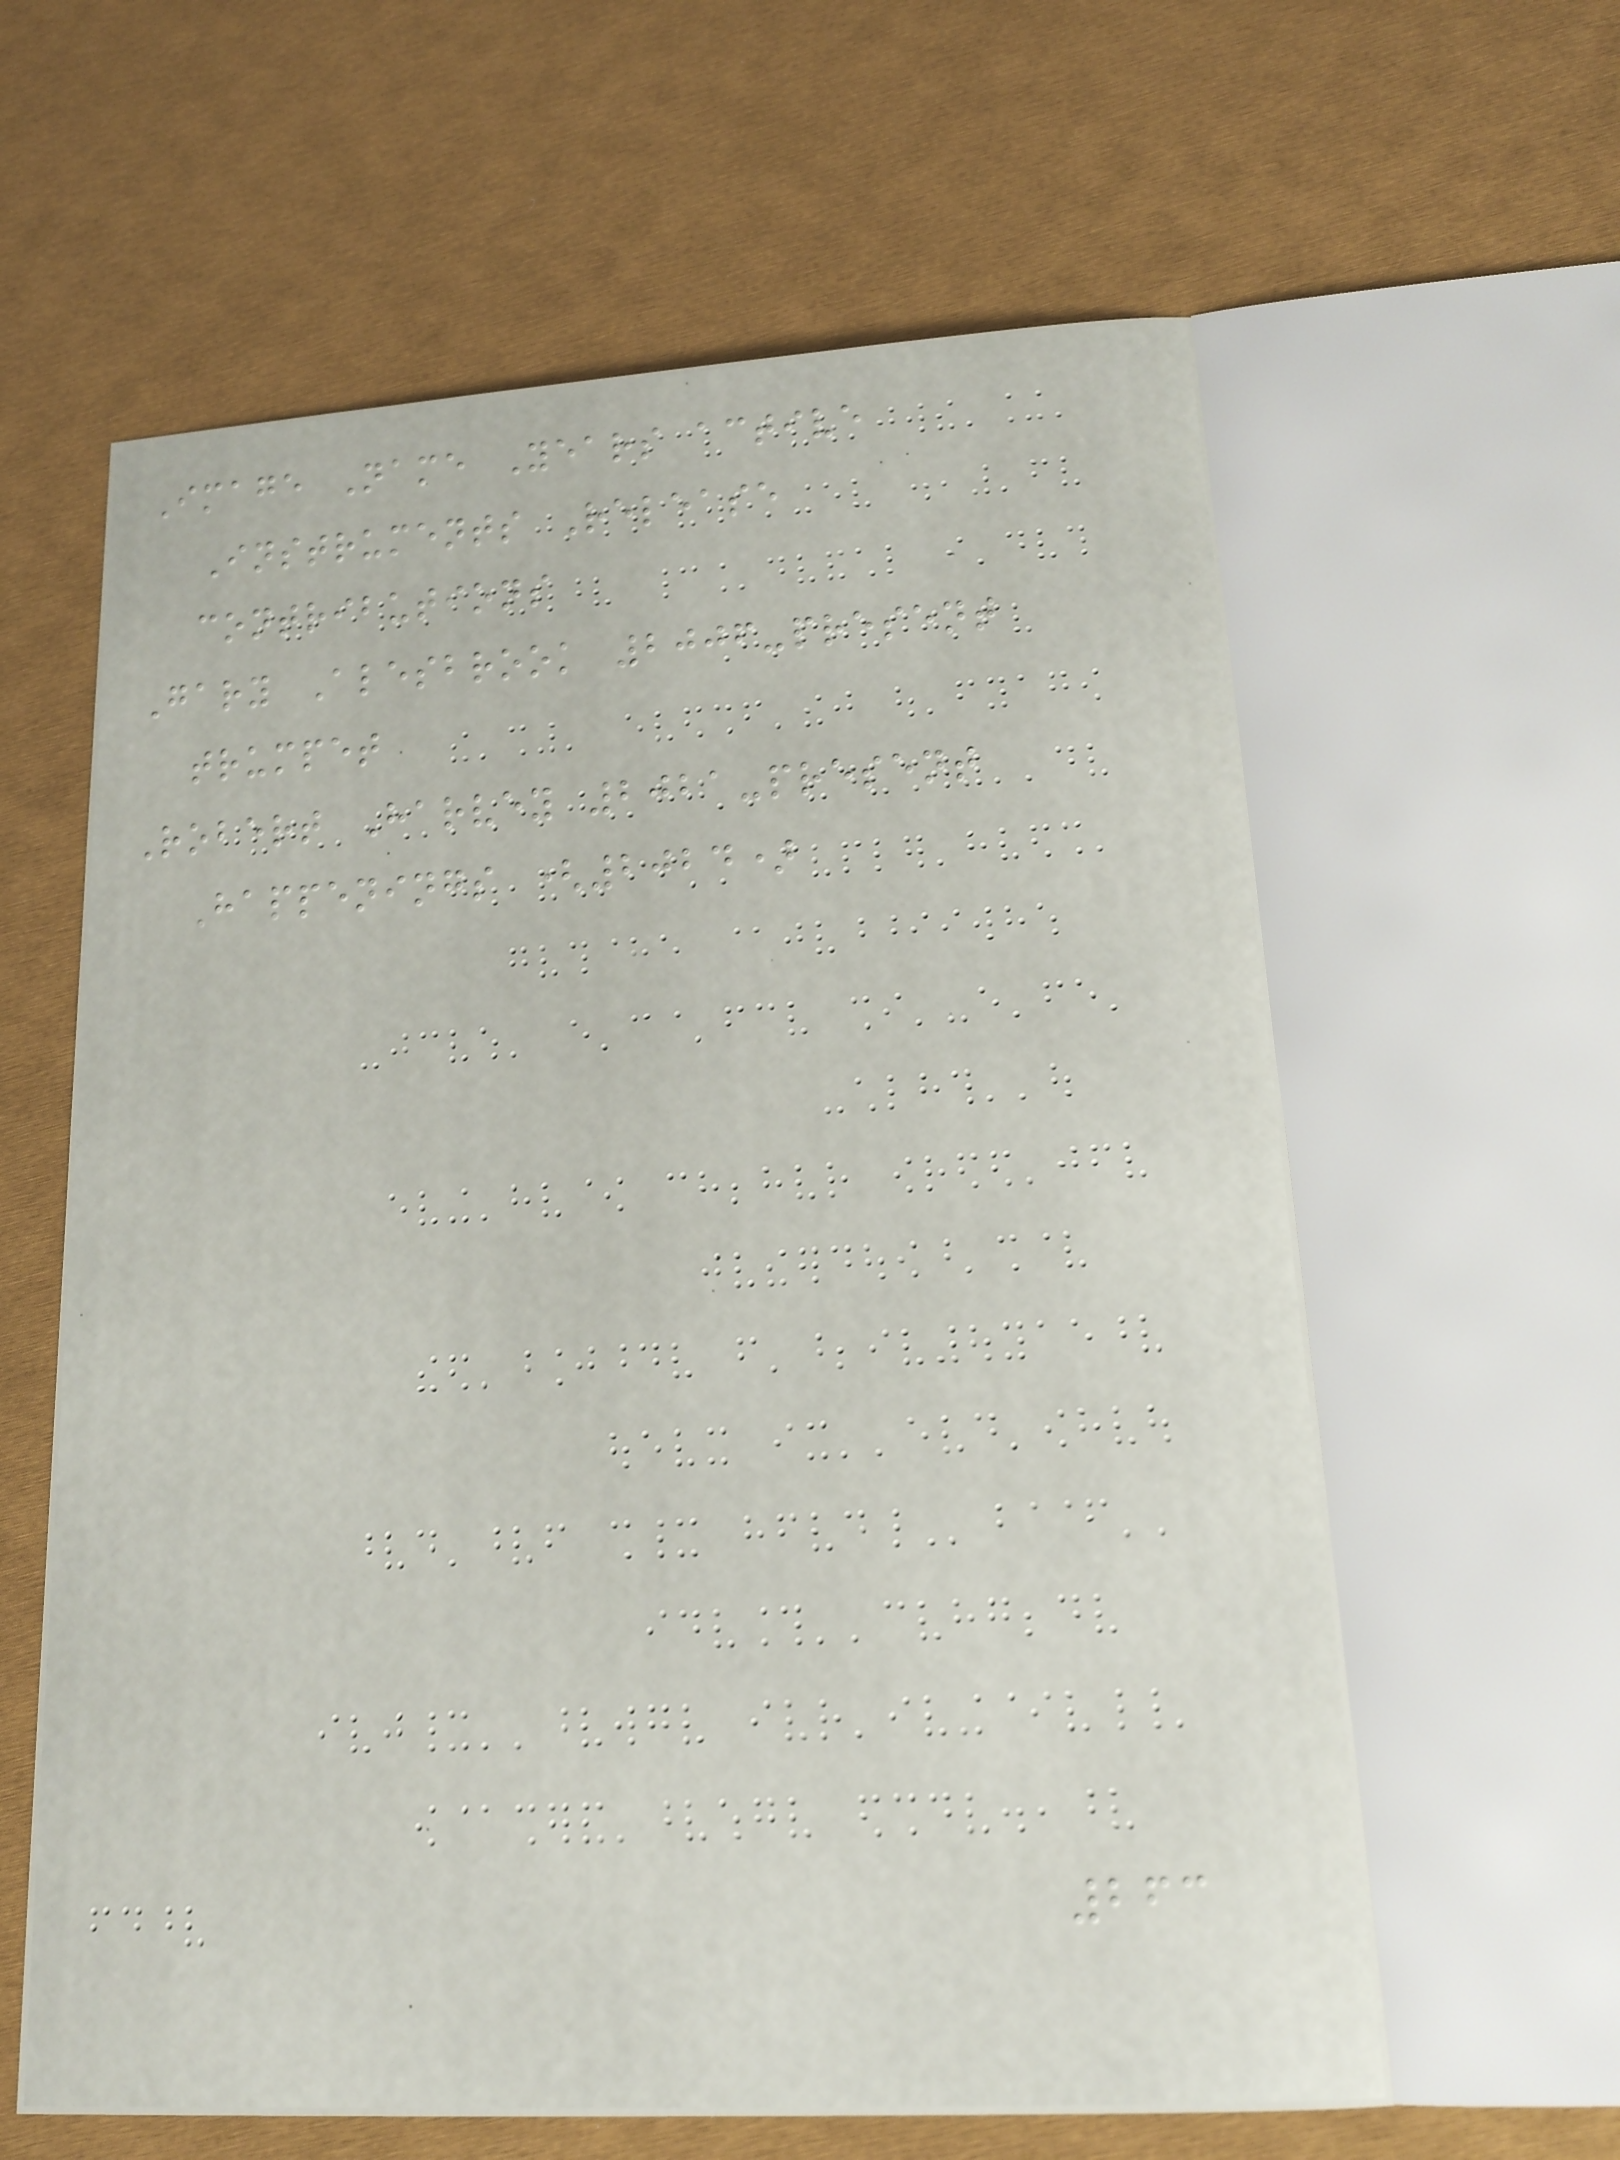Image Name Years active
Instruments Release
contributions
Gary Alesbrook 2006-present
trumpet
Robert Harvey 2021-present
Happenings (2024)
263
